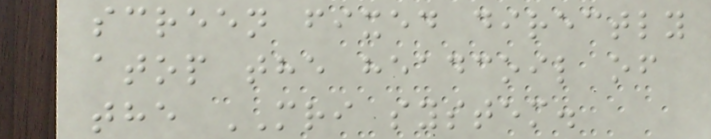screen fixed directly
atop the headcoil of
the MRI system.
